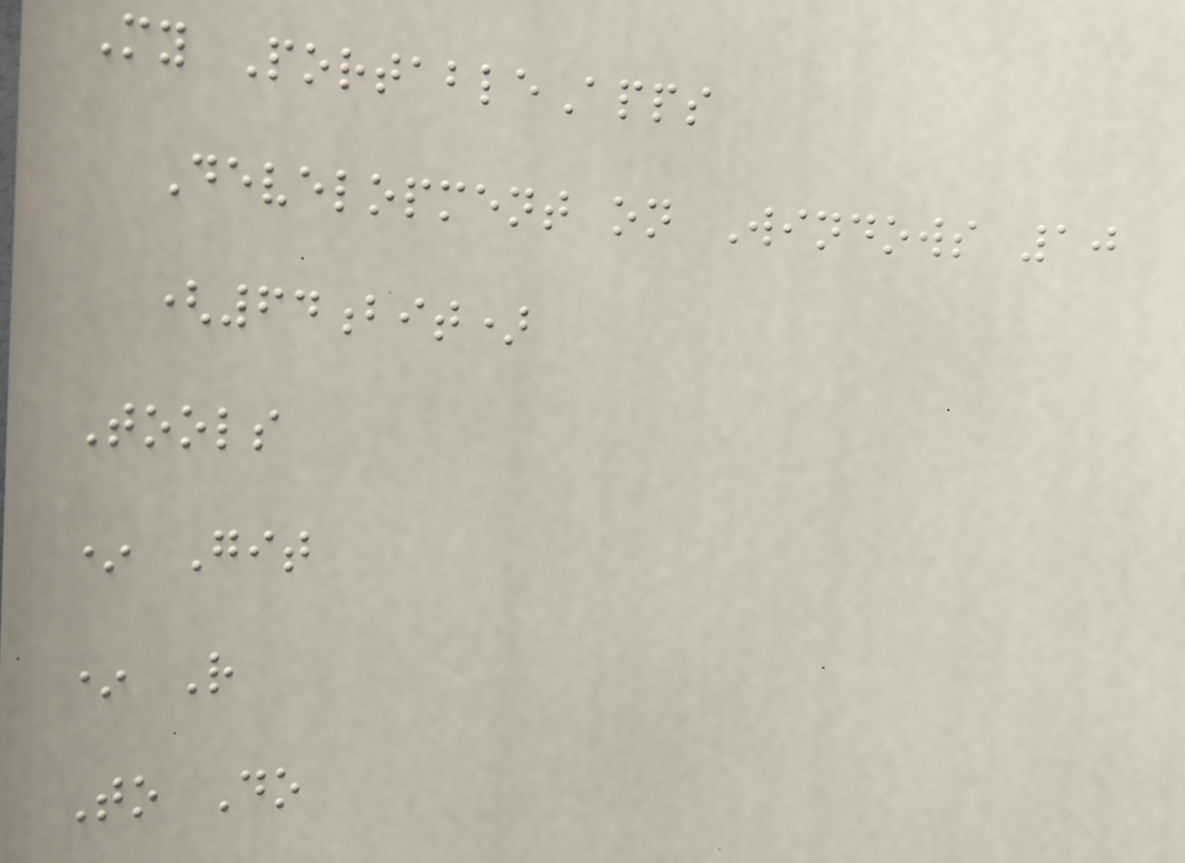My PortableApps
Development on Windows 10
(64bit)
Tools
* Git
* R
To Do
